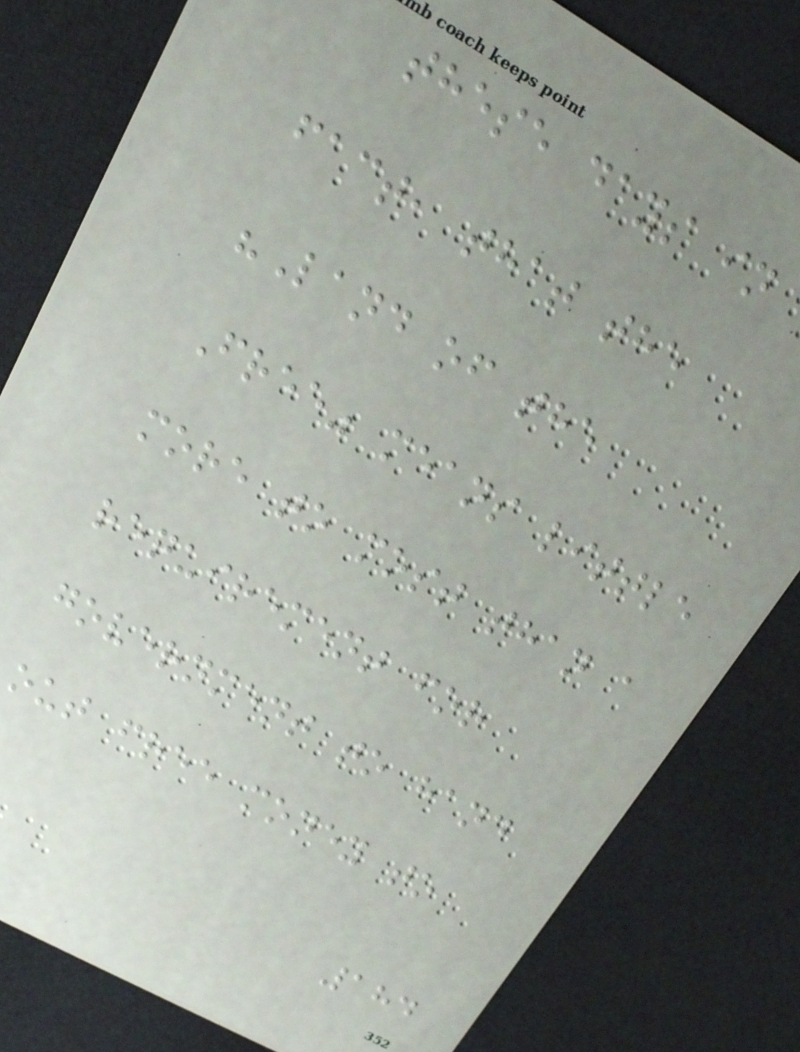these days in
fact, that the
"Land of the
Free" means little
more to most than a
requirement for
government to hand
out free money to
184
